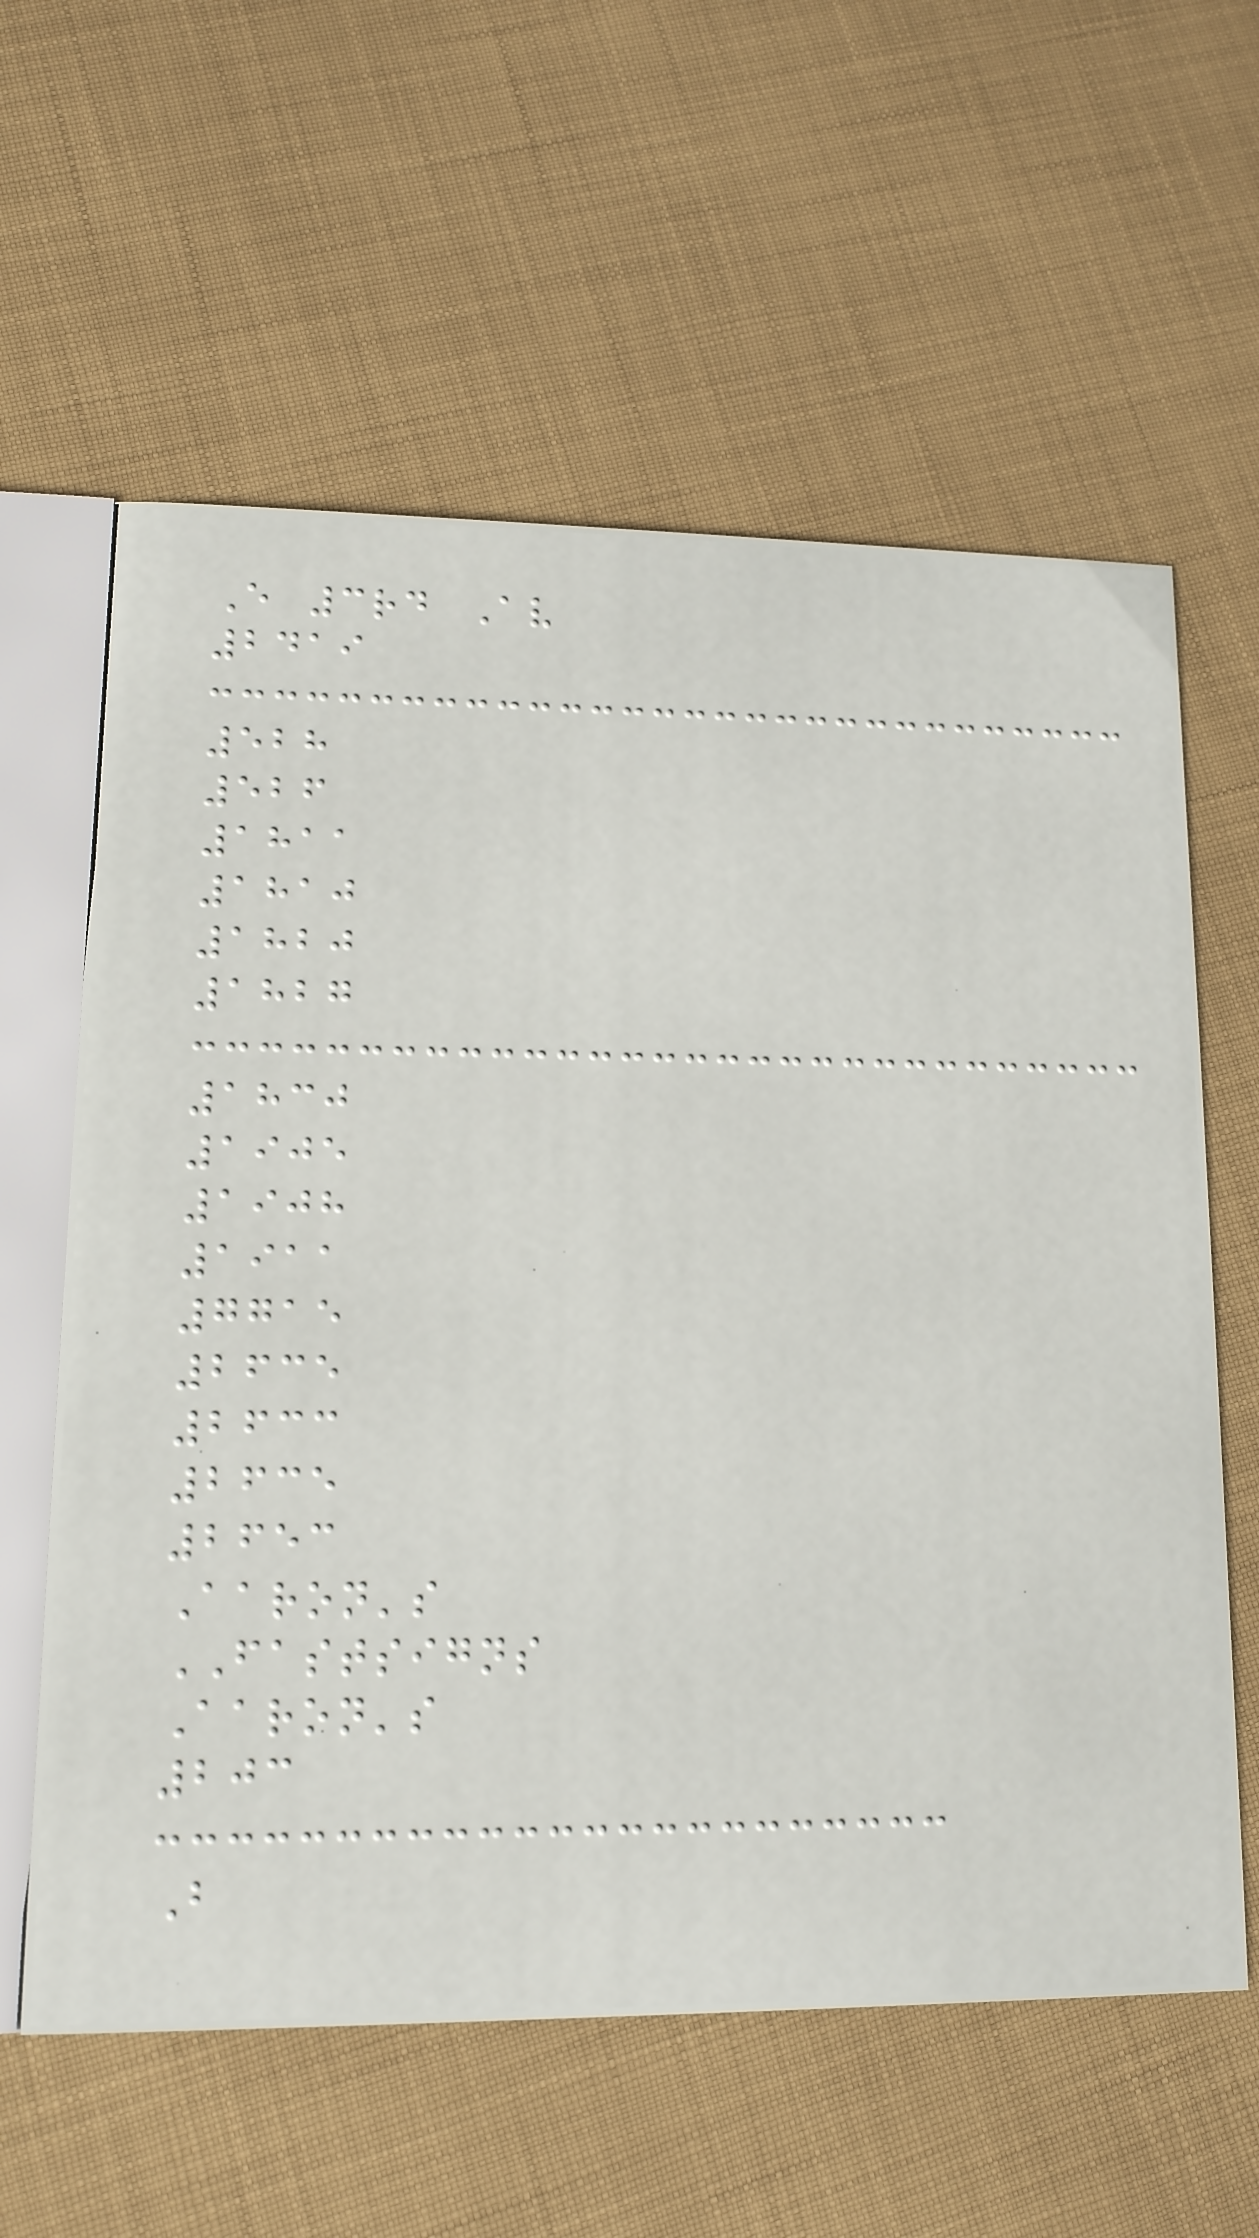E 3rd Av
2419
528
526
1811
1810
1820
1827
1830
1905
1908
1911
7715
2635
2633
2635
2653
Aaron's
FASTSIGNS
Aaron's
203
B
